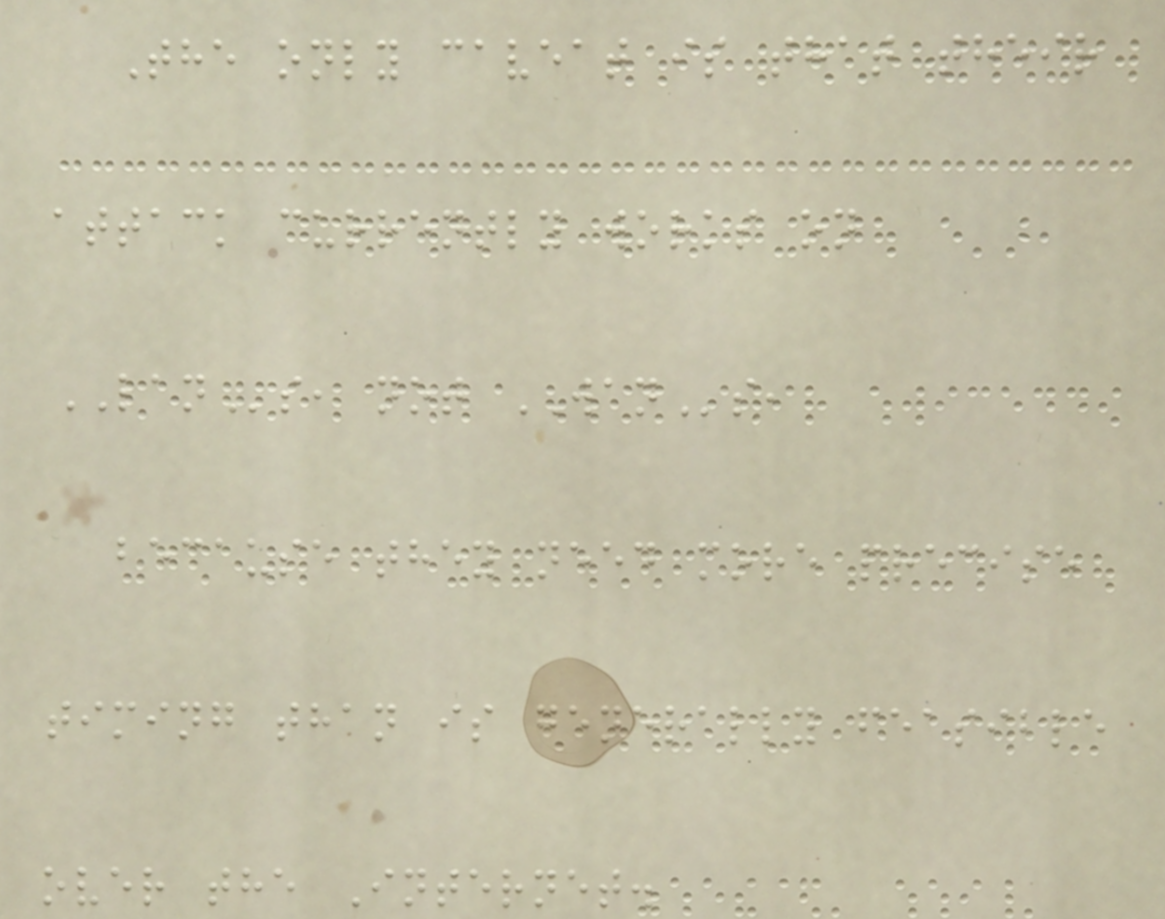The only caveat is that their
attack currently works on
LANs, not WANs,
because they need more precise
timing than is generally feasible
over the Internet.
